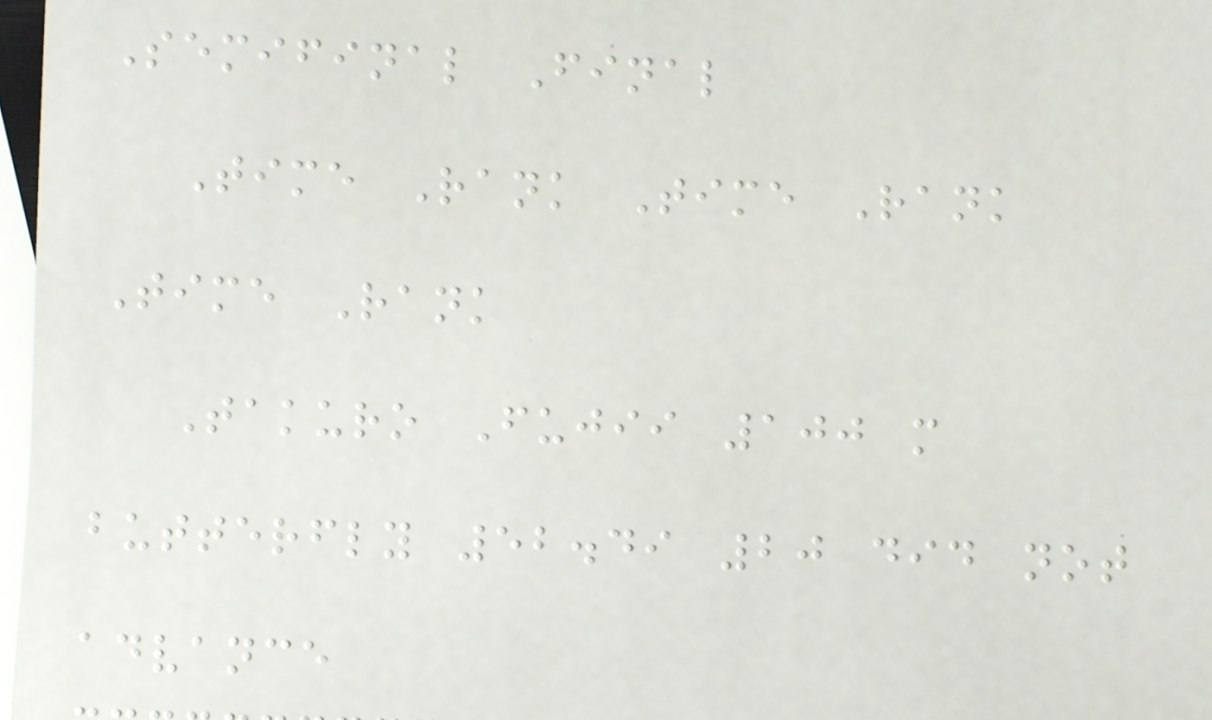Semifinal Final
Time Rank Time Rank
Time Rank
Takuro Fujii 100 m
butterfly 52.49 20 did not
advance
